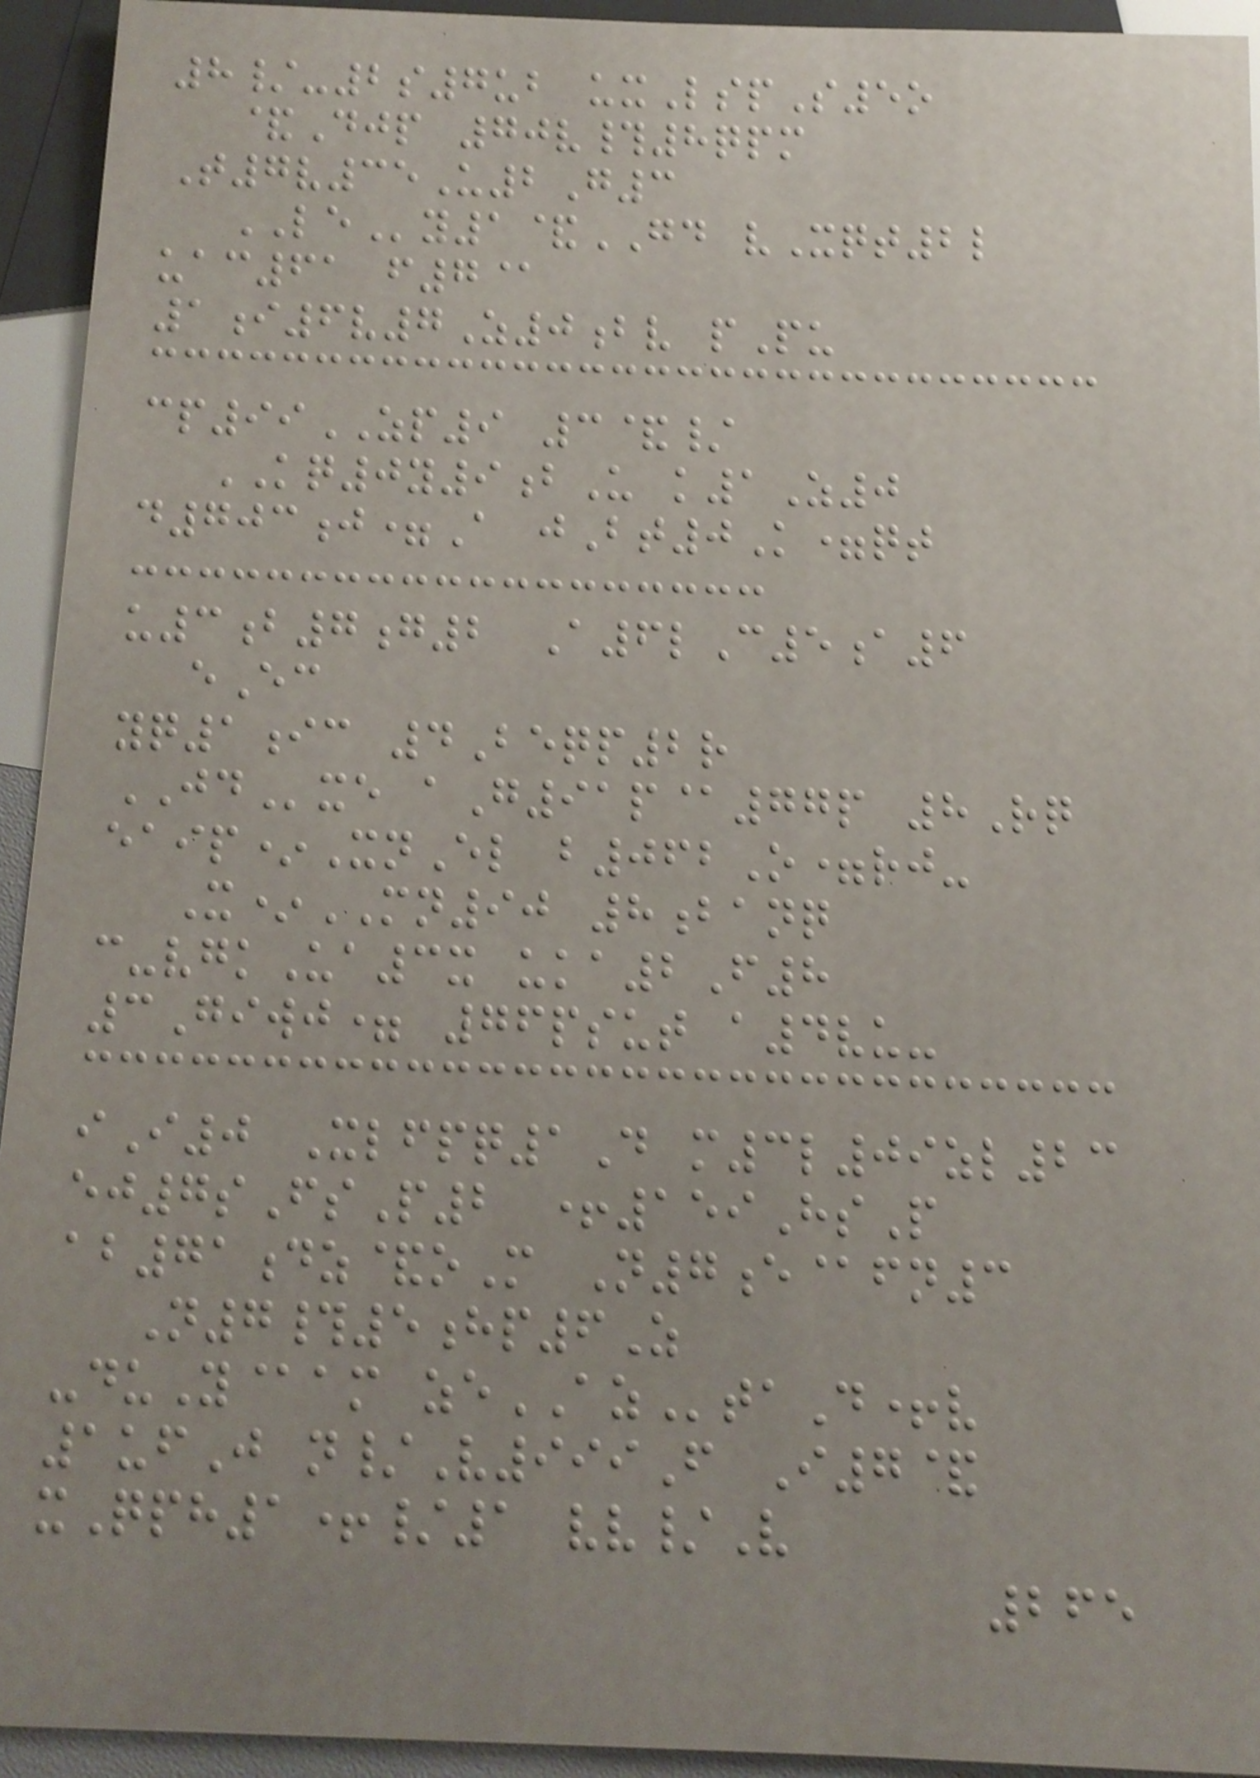8/-2s7ub uxLspS5o
&Djp 70v#8qpm
T7v35U2G3
LEy1&GD vXqt2l
uac61 f7@
1i6v7Z0bv pPu
cp99ZP9 3&/
KQ0y9bU k1Z0
d703j=A jBt0K=qt
u3b7g2 A6lC5a6
eEc
yq1ic 4Beqp2r
JDxe aG91p@77p 8Rq
eaip*XnEl b062O=rj-
X*MN90 8banq
c-vgkUa3x uka2F8
3Giwj= 76psut a4vu-
iI0 Xlfpq1D m3l09zl23
ej7sFsP2 +159HsP
ab71dz&oM N7e@fn3
N7#5hp6Z
-duY@am zeAZtaD+v
1ufJ n/V999F I7&
xQph1+/1 vv/V
265
